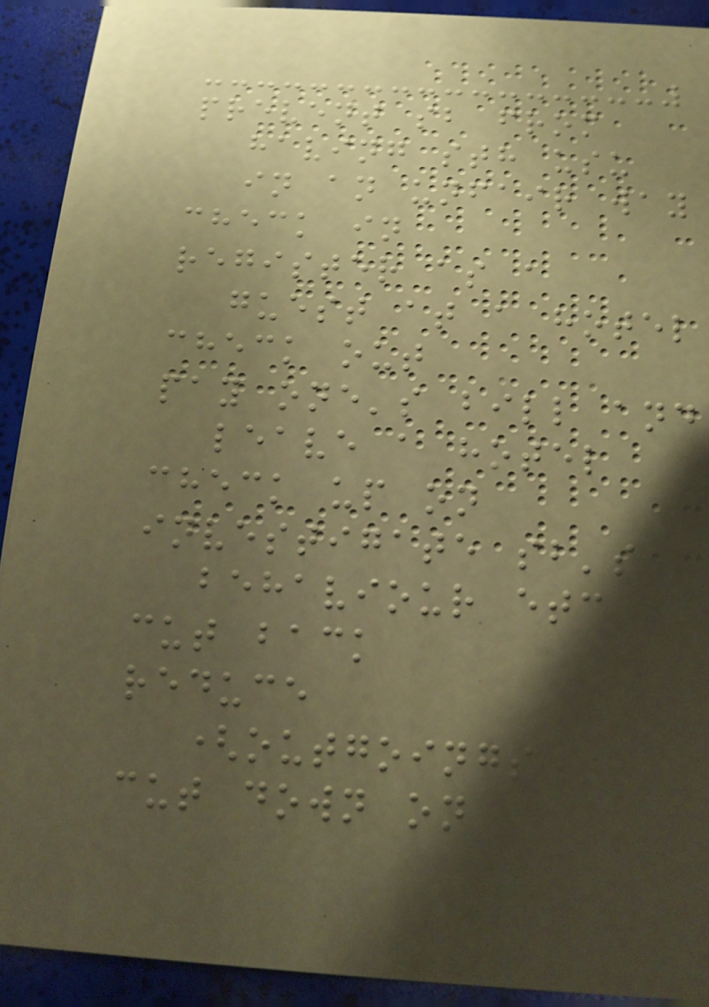prevent sb from
having sth usu
in an unfair way
check in
register as a
guest at a hotel
check out
pay one's bill and
leave a hotel
check up on
investigate sb's
behaviour etc
cut back
reduce
(outgoings)
cut down on
